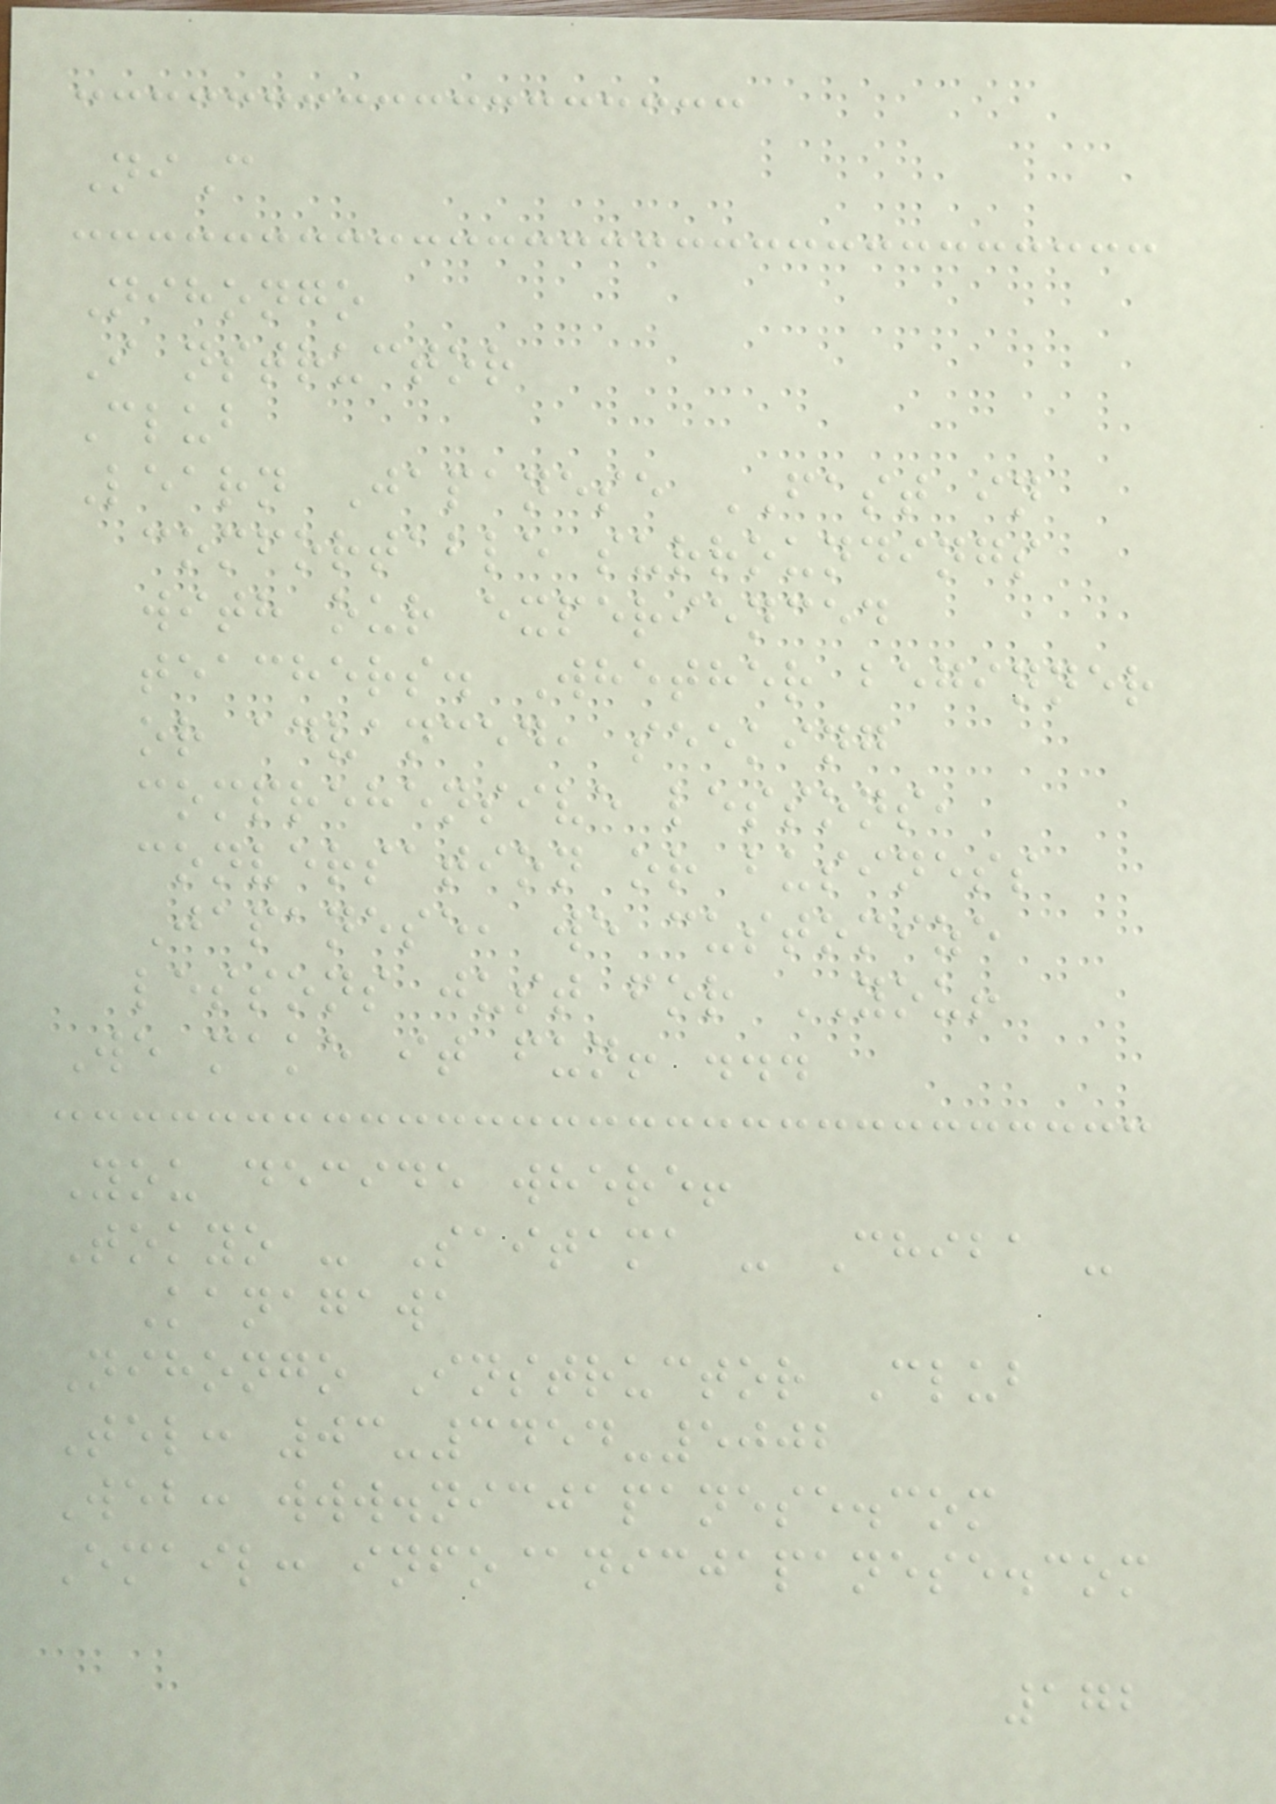NiC
Nihongo
I nstructor
Club
Learn Japanese FAST in
comfortable surroundings
with our experienced
teachers. Whether beginner
or advanced, seeking
comprehensive lessons,
conversation or business
Japanese, we customize
lessons just for YOU!
We make it fun! ...
You decide where!
Tokyo - Saitama - Chiba -
Kanagawa
Nihongo Instructor Club
Tel: 03-3454-5002
Web: www.nicjapanese.com
Email: info@nicjapanese.com
172
